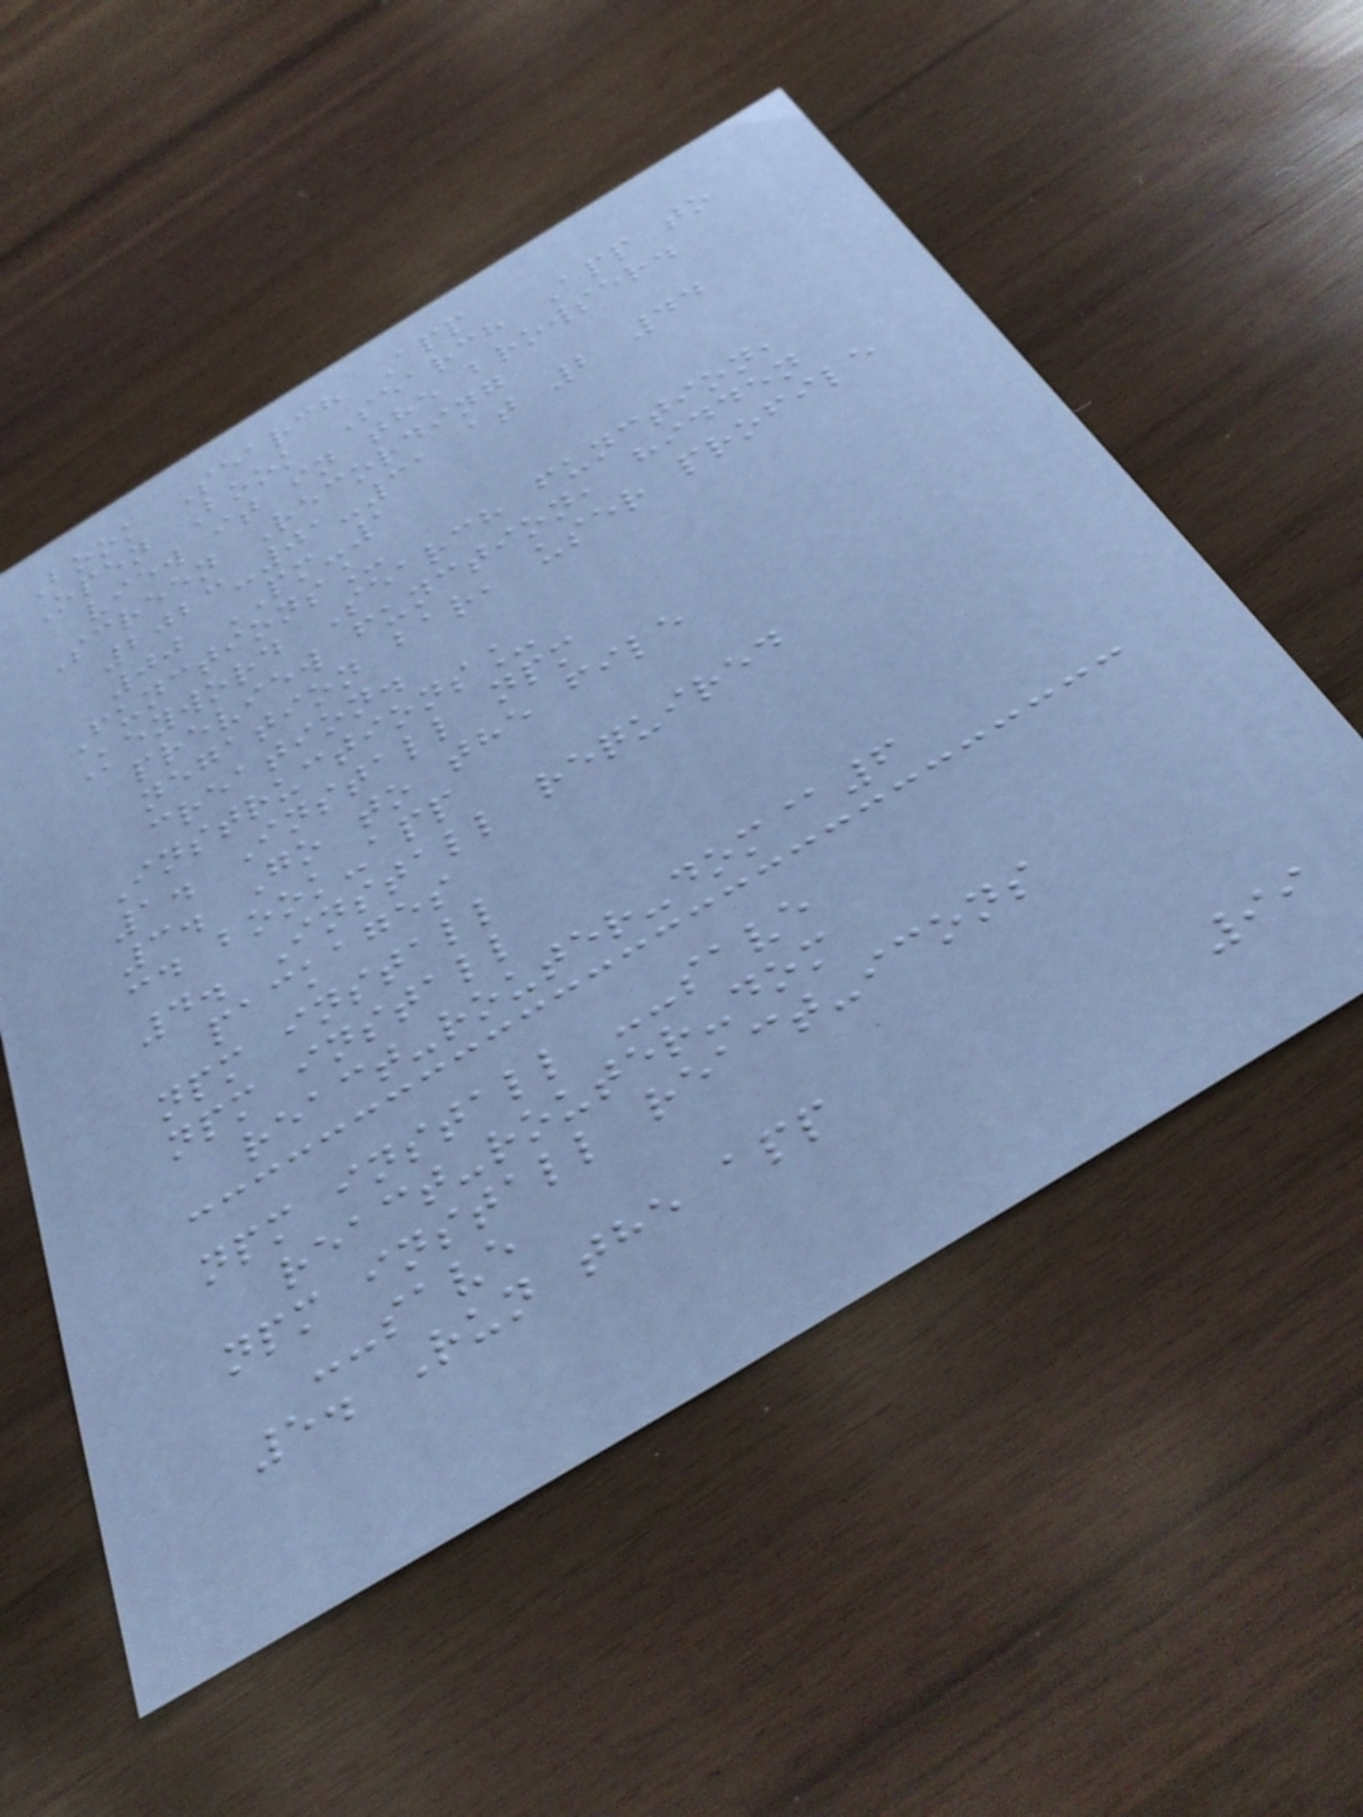Book Search App
Open Book Search App to
view it in the browser.
Screen Recording
2023-01-31 at 2 44
00 PM-1
Functions_
Keyword Search function,
preview function, hidden
negation bar, user profile
creation.
Instructions_
1. Install npm
3. Go to the file
cd book-app
4. Install required
packages
npm install
npm install
react-router-dom@6
npm install --save
react-router-dom
npm install react-icons
--save
5. Run the app
99
